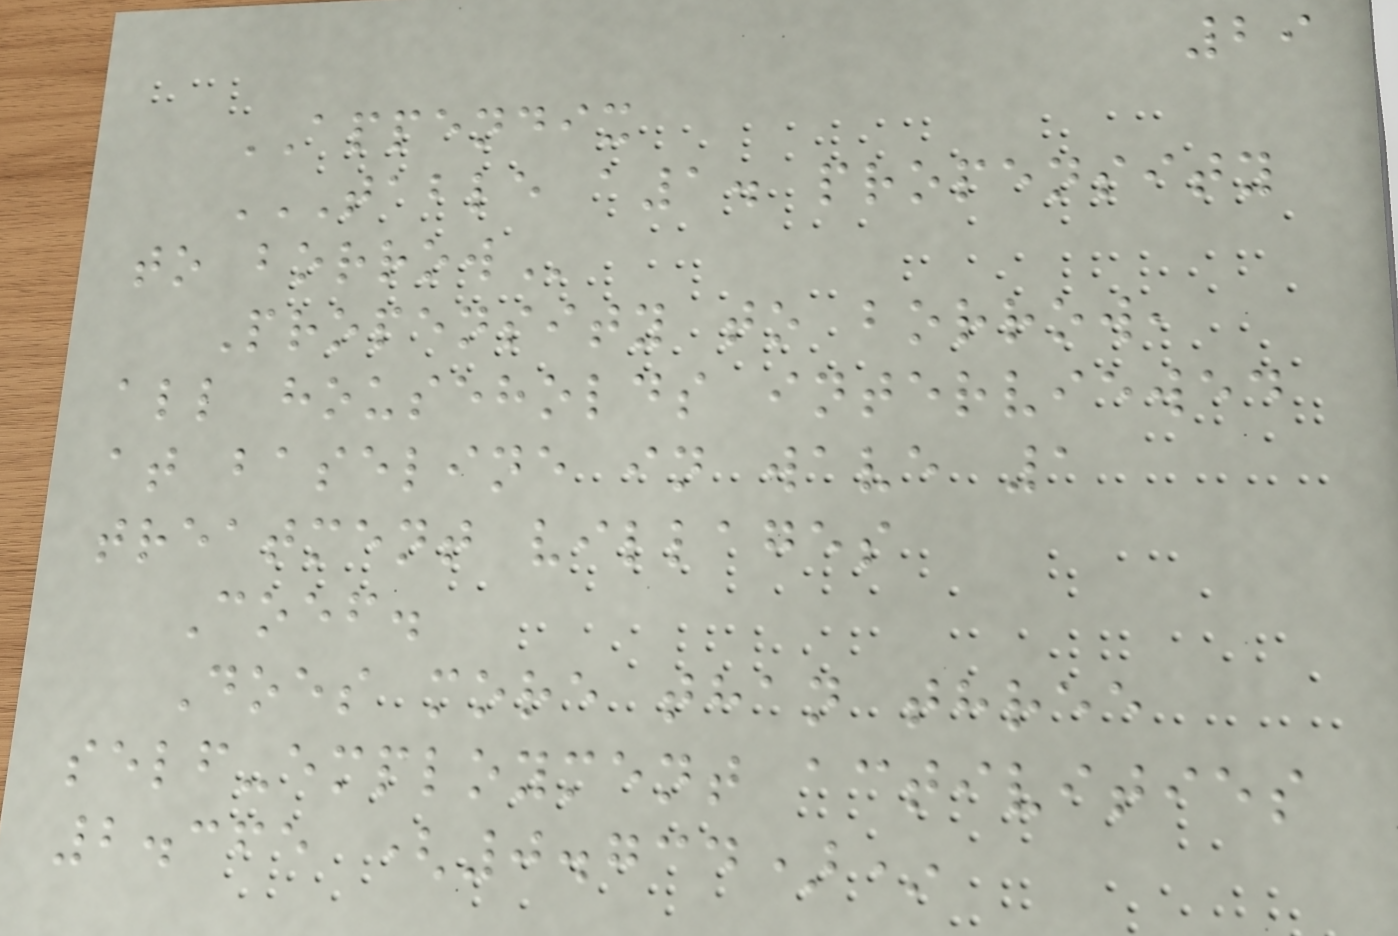29
APPENDIX
TABLE A1. PROPENSITY
TO BORROW
Propensity to borrow,
all households interviewed
at baseline in wave 1
treatment villages
Coef.
Does more than three
self-employment activities
2.365 (0.734)*
